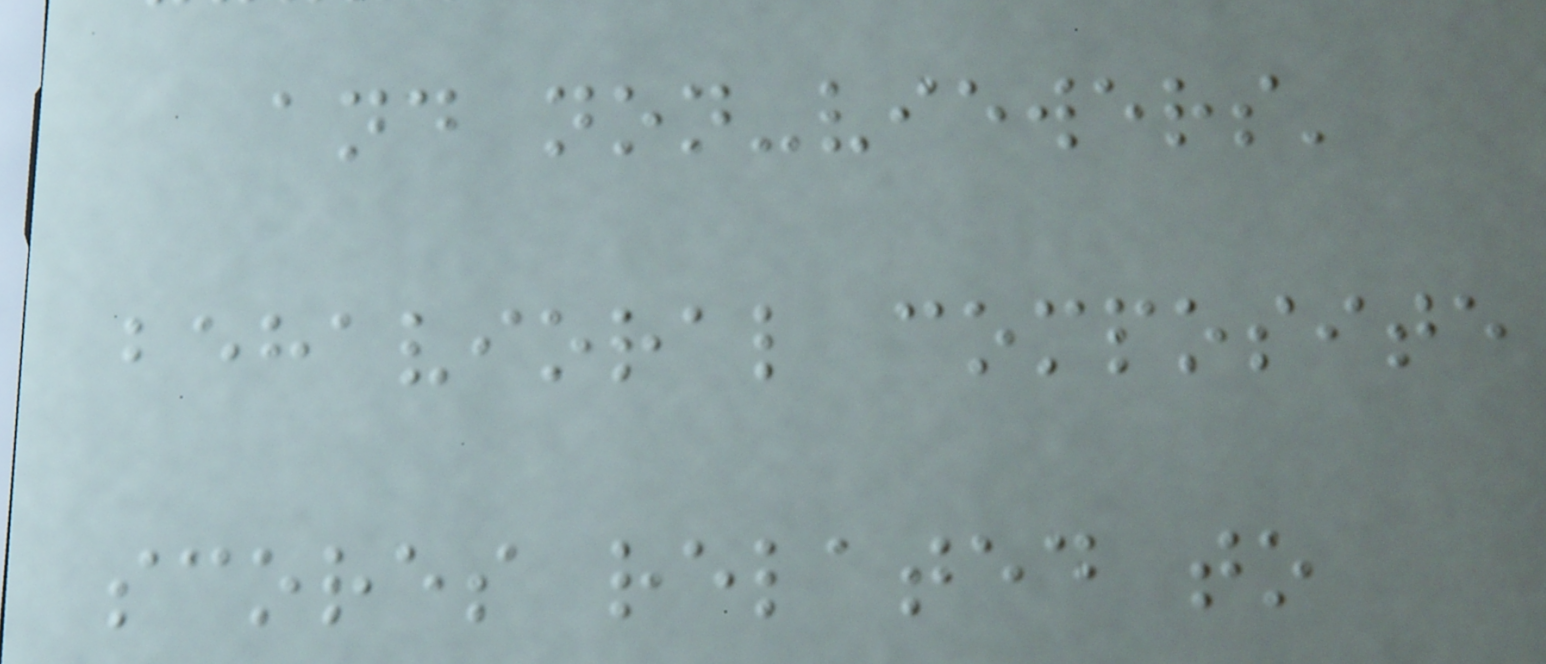and non-viewers'
behavioral composite
scores related to
